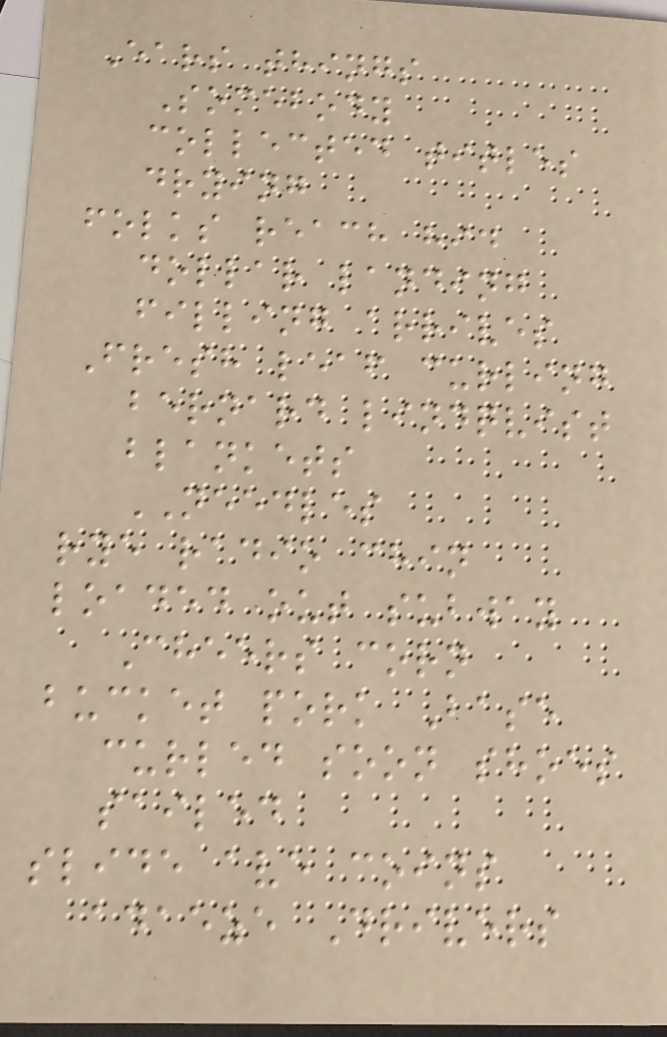Ears things
Somebody
collected titles
drying
folks reach hid
dollar landing
filling arrives
Fresh leaf curling
bernard lindqvist
blankets
NEEDLES
rye radio chin
loaded out subway
Cheers corn
bucket pork Base
curled soon shoes
sailed
slide ave coins
adaeze Drivers
